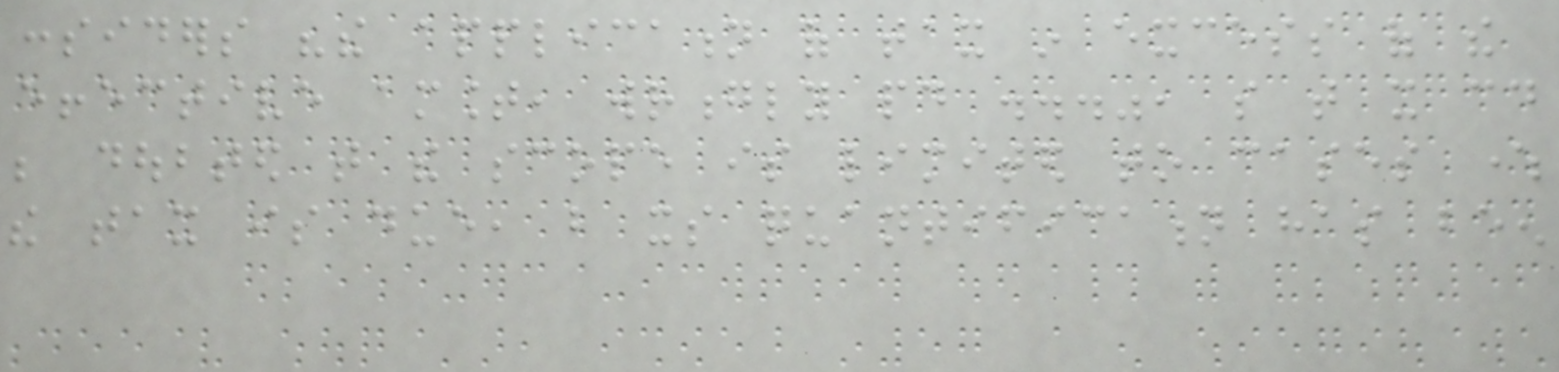considers "the application of tax in excess of the
effective amount, wrongly paid ...", so that it could
be doubted that the scope is limited to cases where
the tax is due, but its quantification has been
